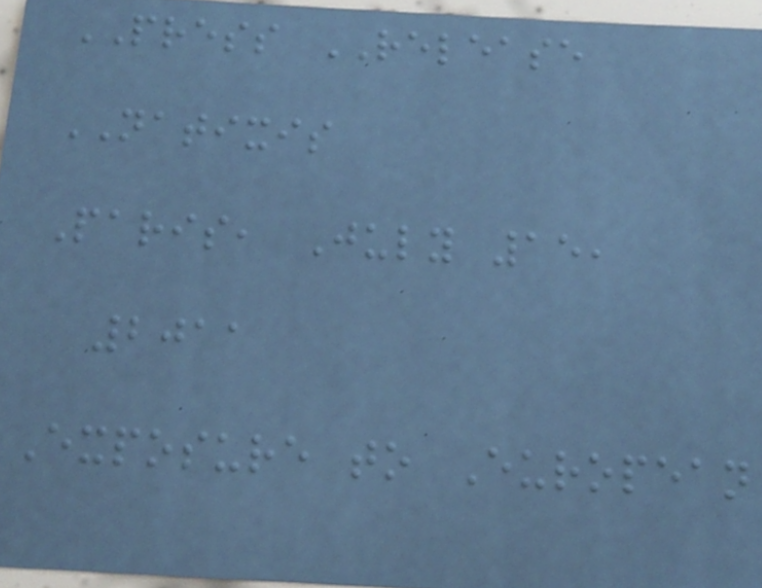PRESS RELEASE
NATIXIS
Paris, July 15,
2011
Exposure to European
